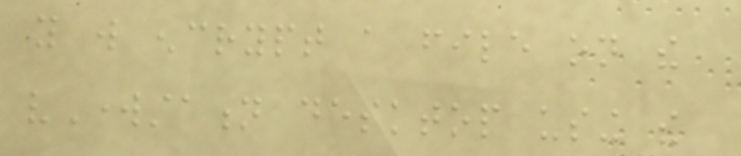you will encrypt a file on the
vWorkstation desktop using the
